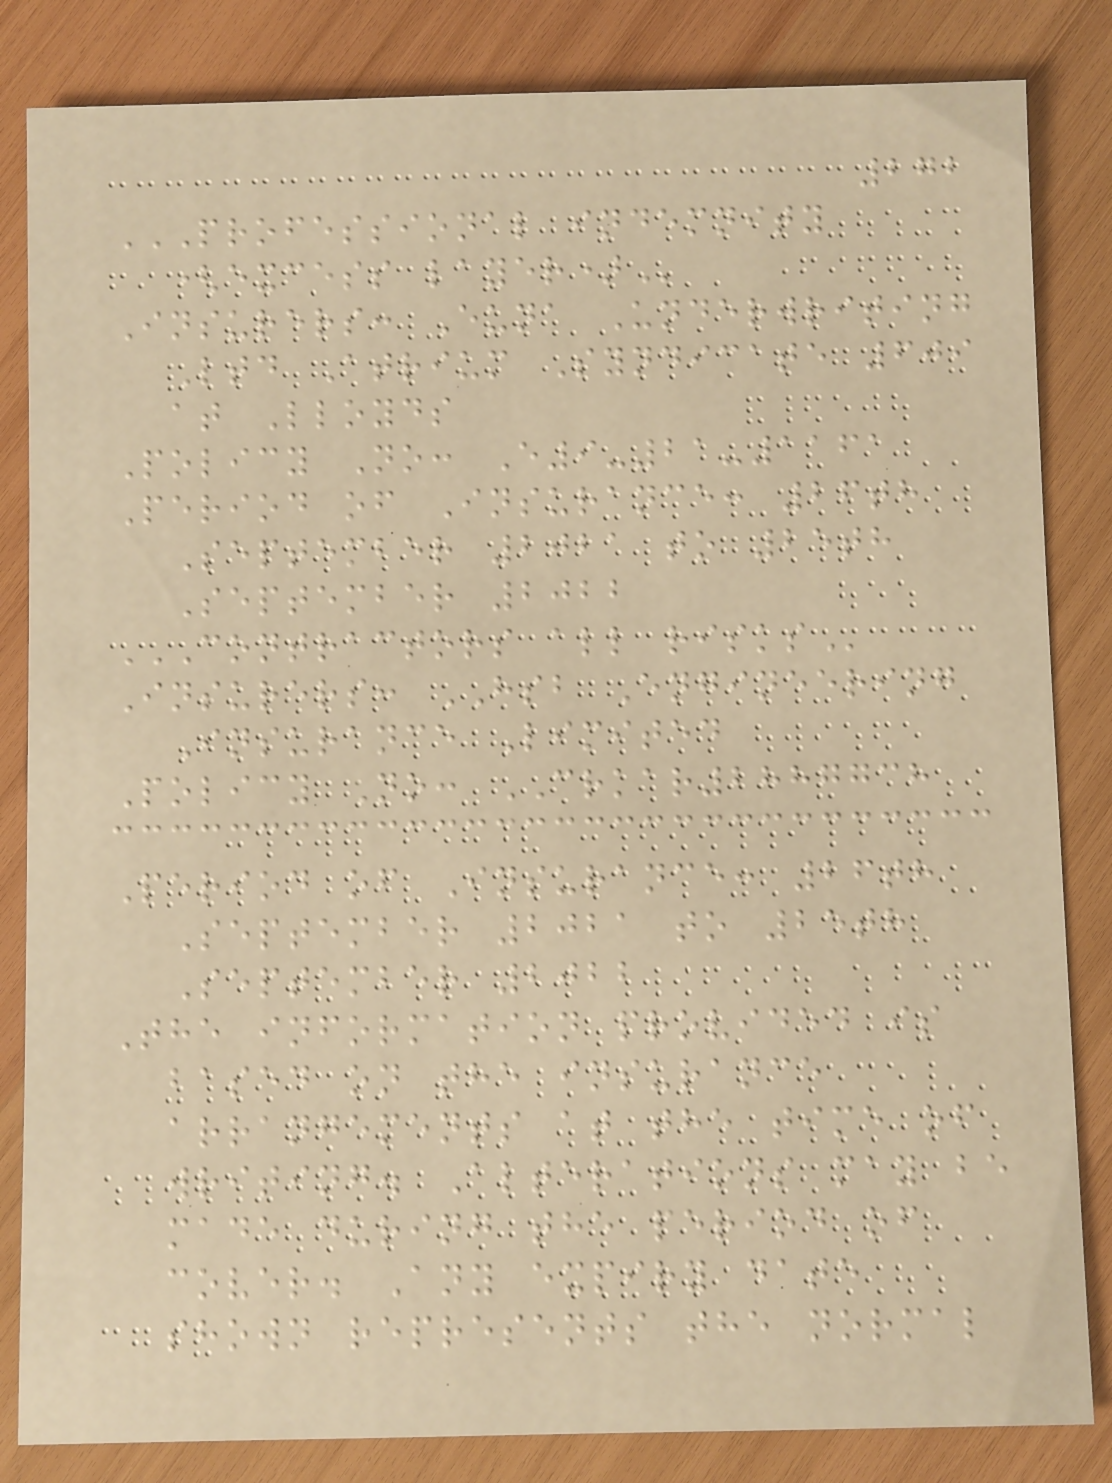272
PROFESSIONAL INDEMNITY
(EXCESS LAYER)
Insurers: Euna Underwriting
Ltd Atrium Syndicate 609
at Lloyds
Policy No: E9-21-1161
Period of Insurance: 26th
September 2021 to 25th
September 2022
CONTRACTORS ALL RISKS
Insurers: HSB Engineering
Insurance Limited
Policy No: CRKAR2887738
Period of Insurance: 26th
September 2021 to 25th
September 2022
The information provided is
based on the insurance
arrangements at the time of
writing. Alterations may be
made during the period of
cover. Any expiry date
shown represents the normal
